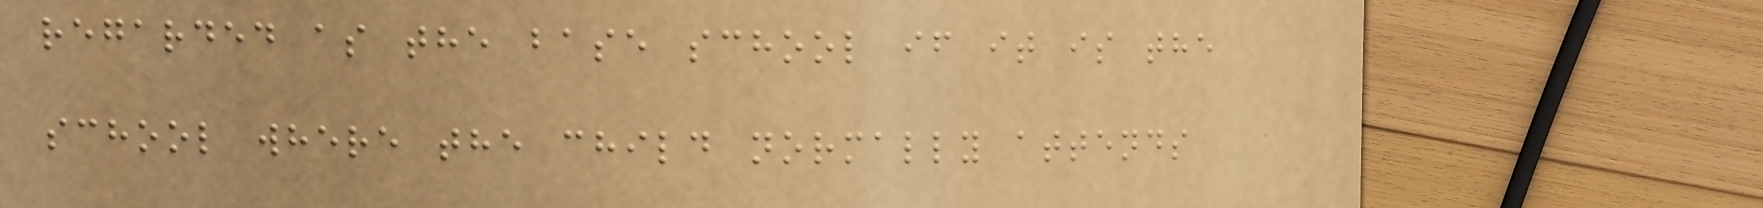regarded as the base school if it is the
school where the child normally attends
